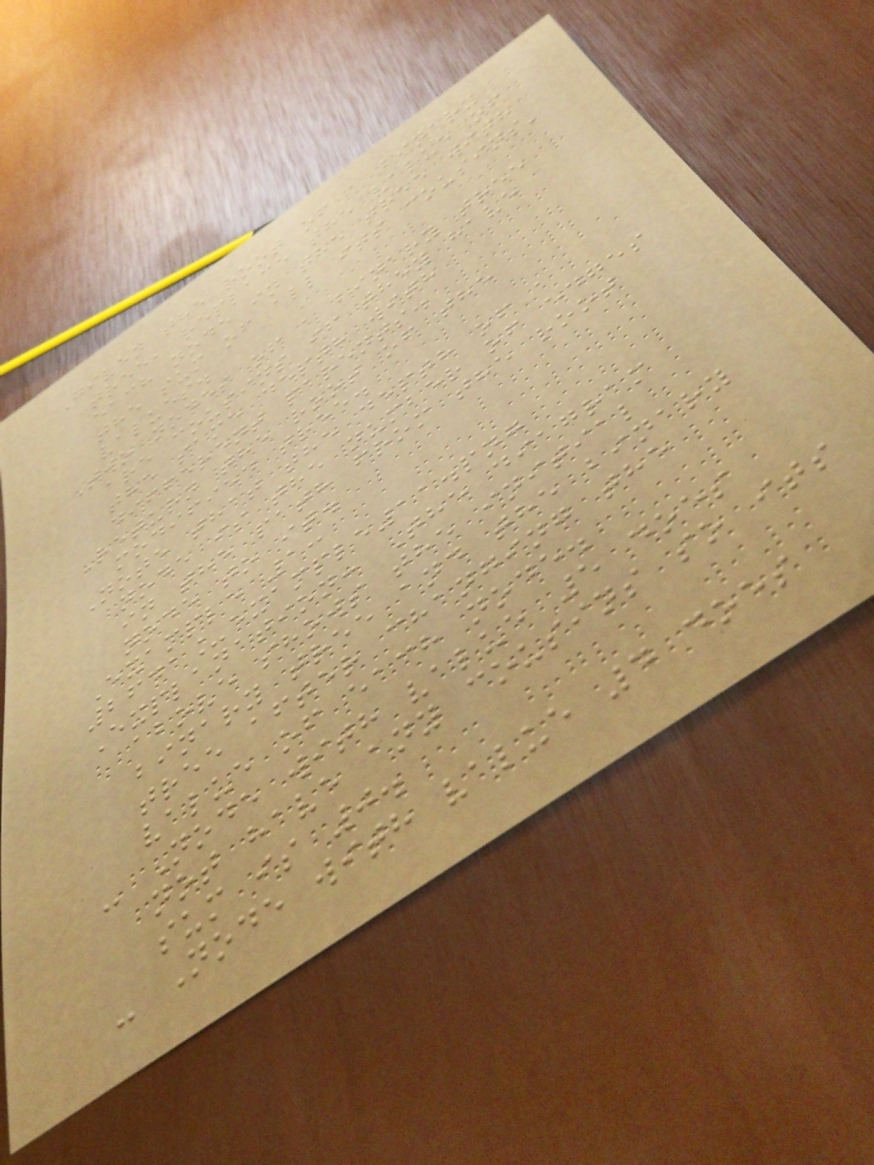Given the root of a binary
tree, replace the value of
each node in the tree with
the sum of all its cousins'
values.
Two nodes of a binary tree
are cousins if they have
the same depth with
different parents.
Return the root of the
modified tree.
Note that the depth of a
node is the number of edges
in the path from the root
node to it.
Example 1:
2641_example11.png
Explanation: The diagram
above shows the initial
binary tree and the binary
tree after changing the
value of each node.
- Node with value 5 does
not have any cousins so its
sum is 0.
- Node with value 4 does
